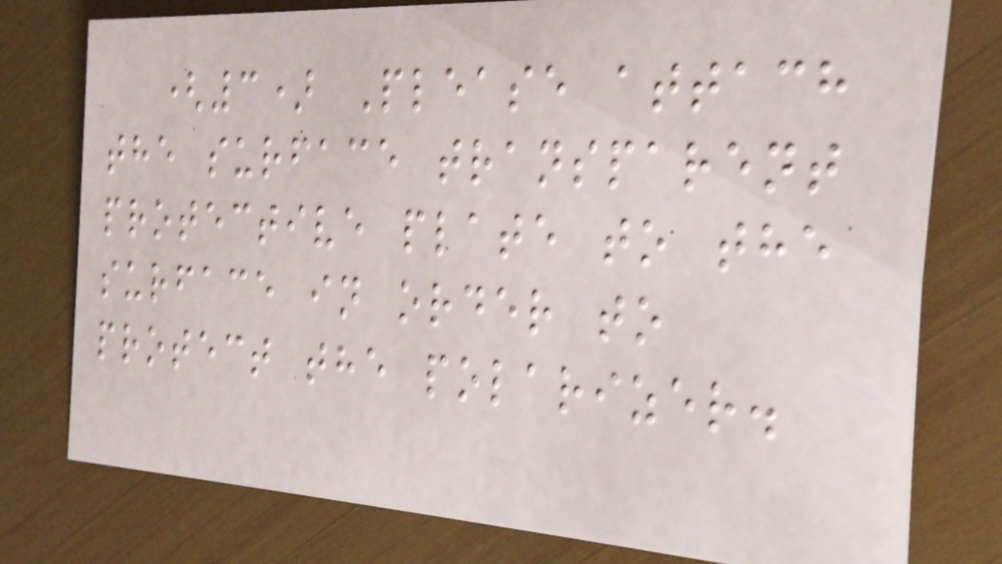(3) Please attach
the surface transparent
protective plate to the
surface in order to
protect the polarizer.
